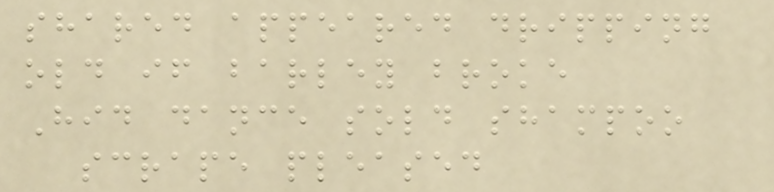shared appeared dripping
old if barley broke
Hid dance sold shampoo
scrape pleased
